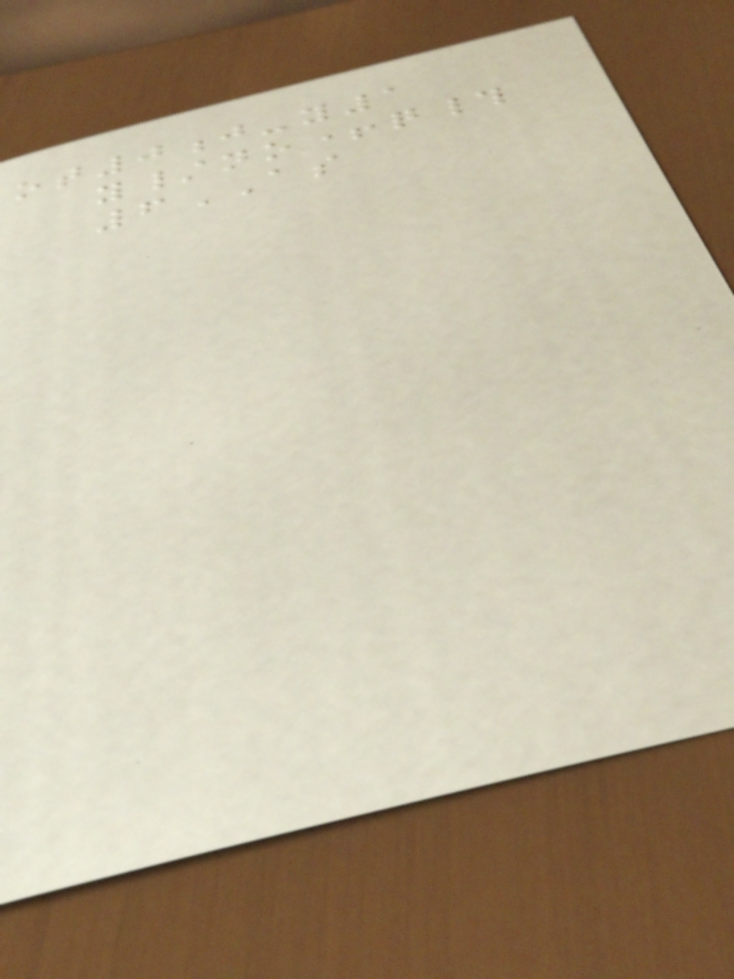ot0j-y1
y/no+q#
6AS
